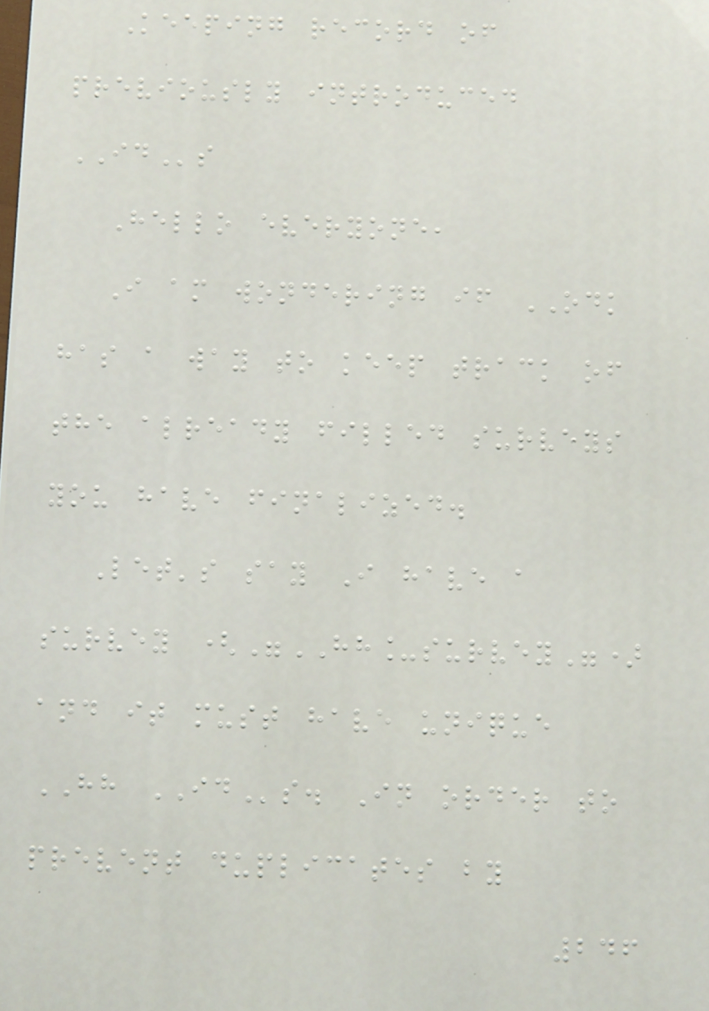Keeping record of
previously introduced
IDs
Hello everyone,
I am wondering if ODK
has a way to keep track of
the already filled surveys
you have finalized.
Let's say I have a
survey ("HH_survey")
and it must have unique
HH IDs. In order to
prevent duplicates by
246
